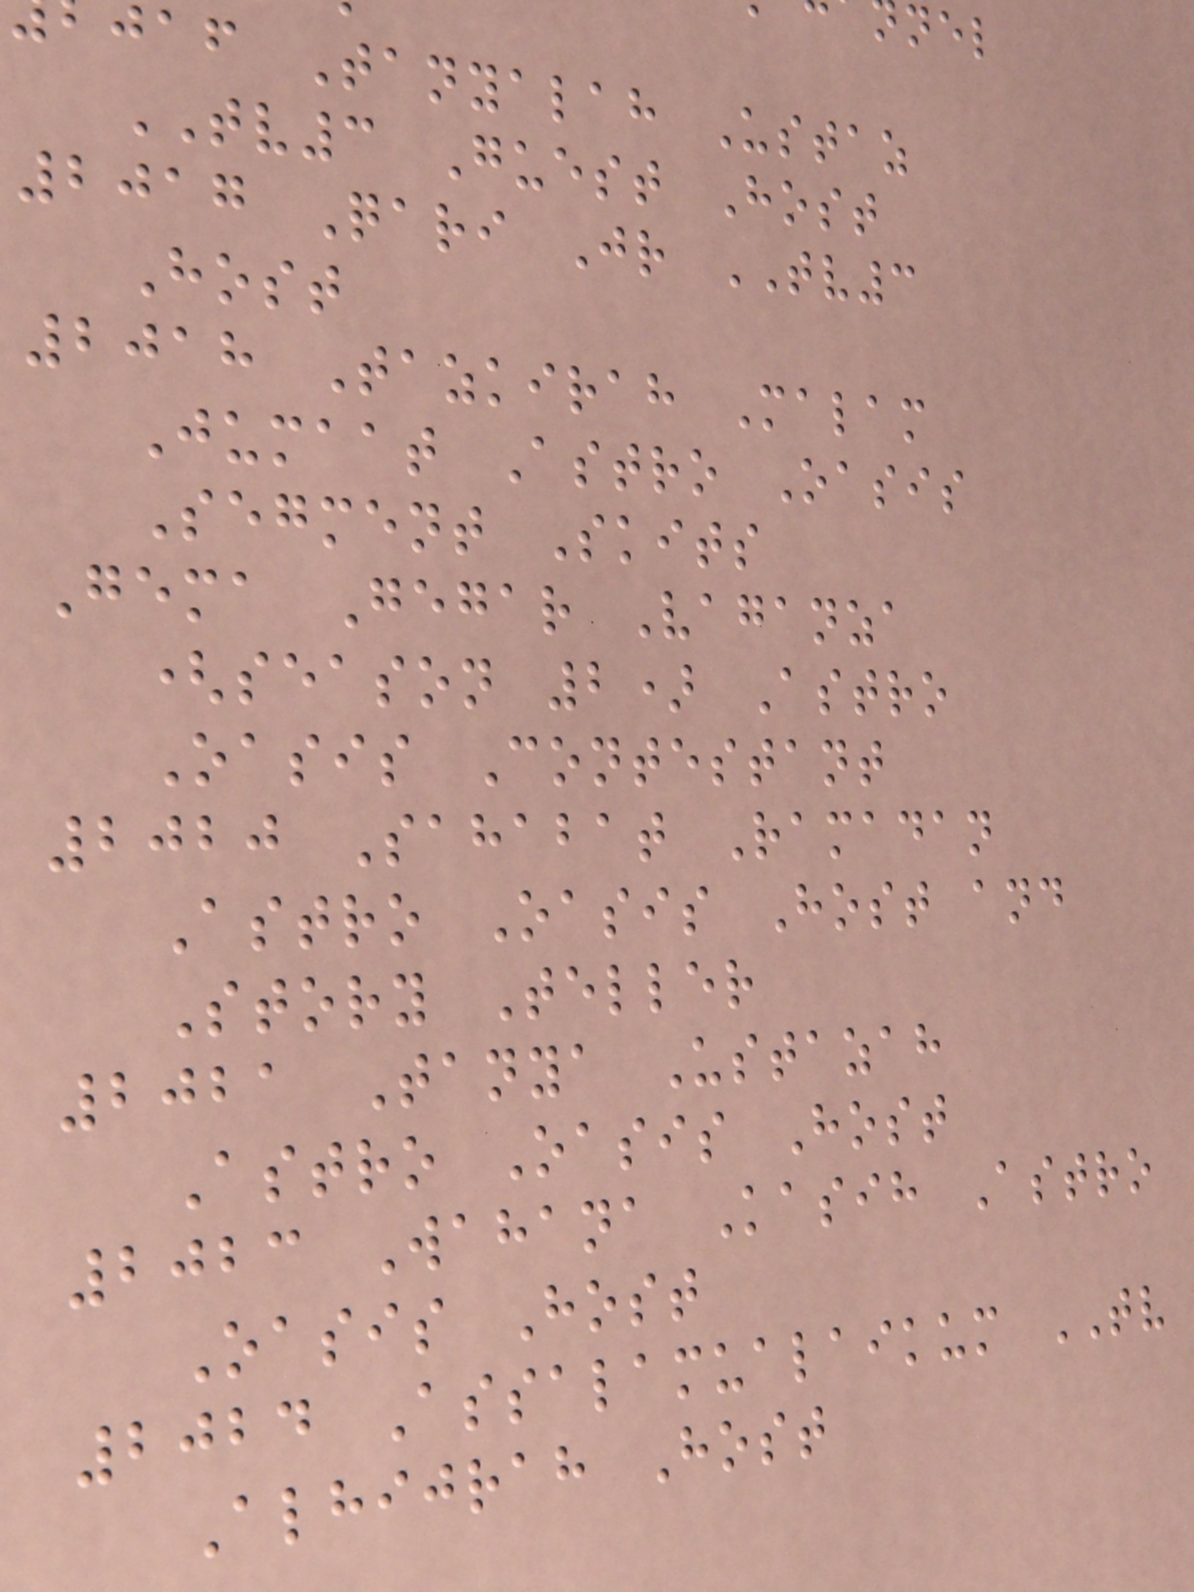jaf Tanyalah Ustaz
TV3 Guest Host
2017 Qari Jr TV3
Host
2018 Tazkirah Malam
Jumaat Astro Oasis
Segment Skits
Gema Gegar Vaganza
(season 2) Astro
Oasis Contestant
2020 Sahabat Ramadan
Astro Oasis Host and
Story Teller
2021 Tanya Ustazah
Astro Oasis Host
2023 Wahana Kasih Astro
Oasis Host
2024 Assalamualaikum TV
Alhijrah Host
